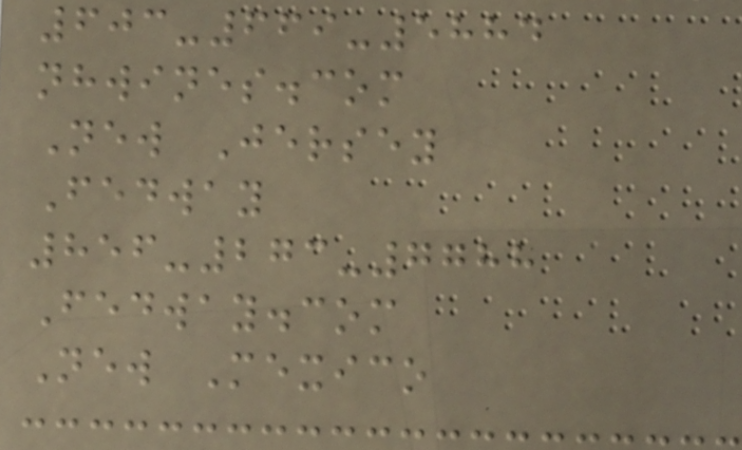603-669-5884
nhwines.com
New Jersey
Fedway
856-273-7788
Fedway.com
New Mexico
